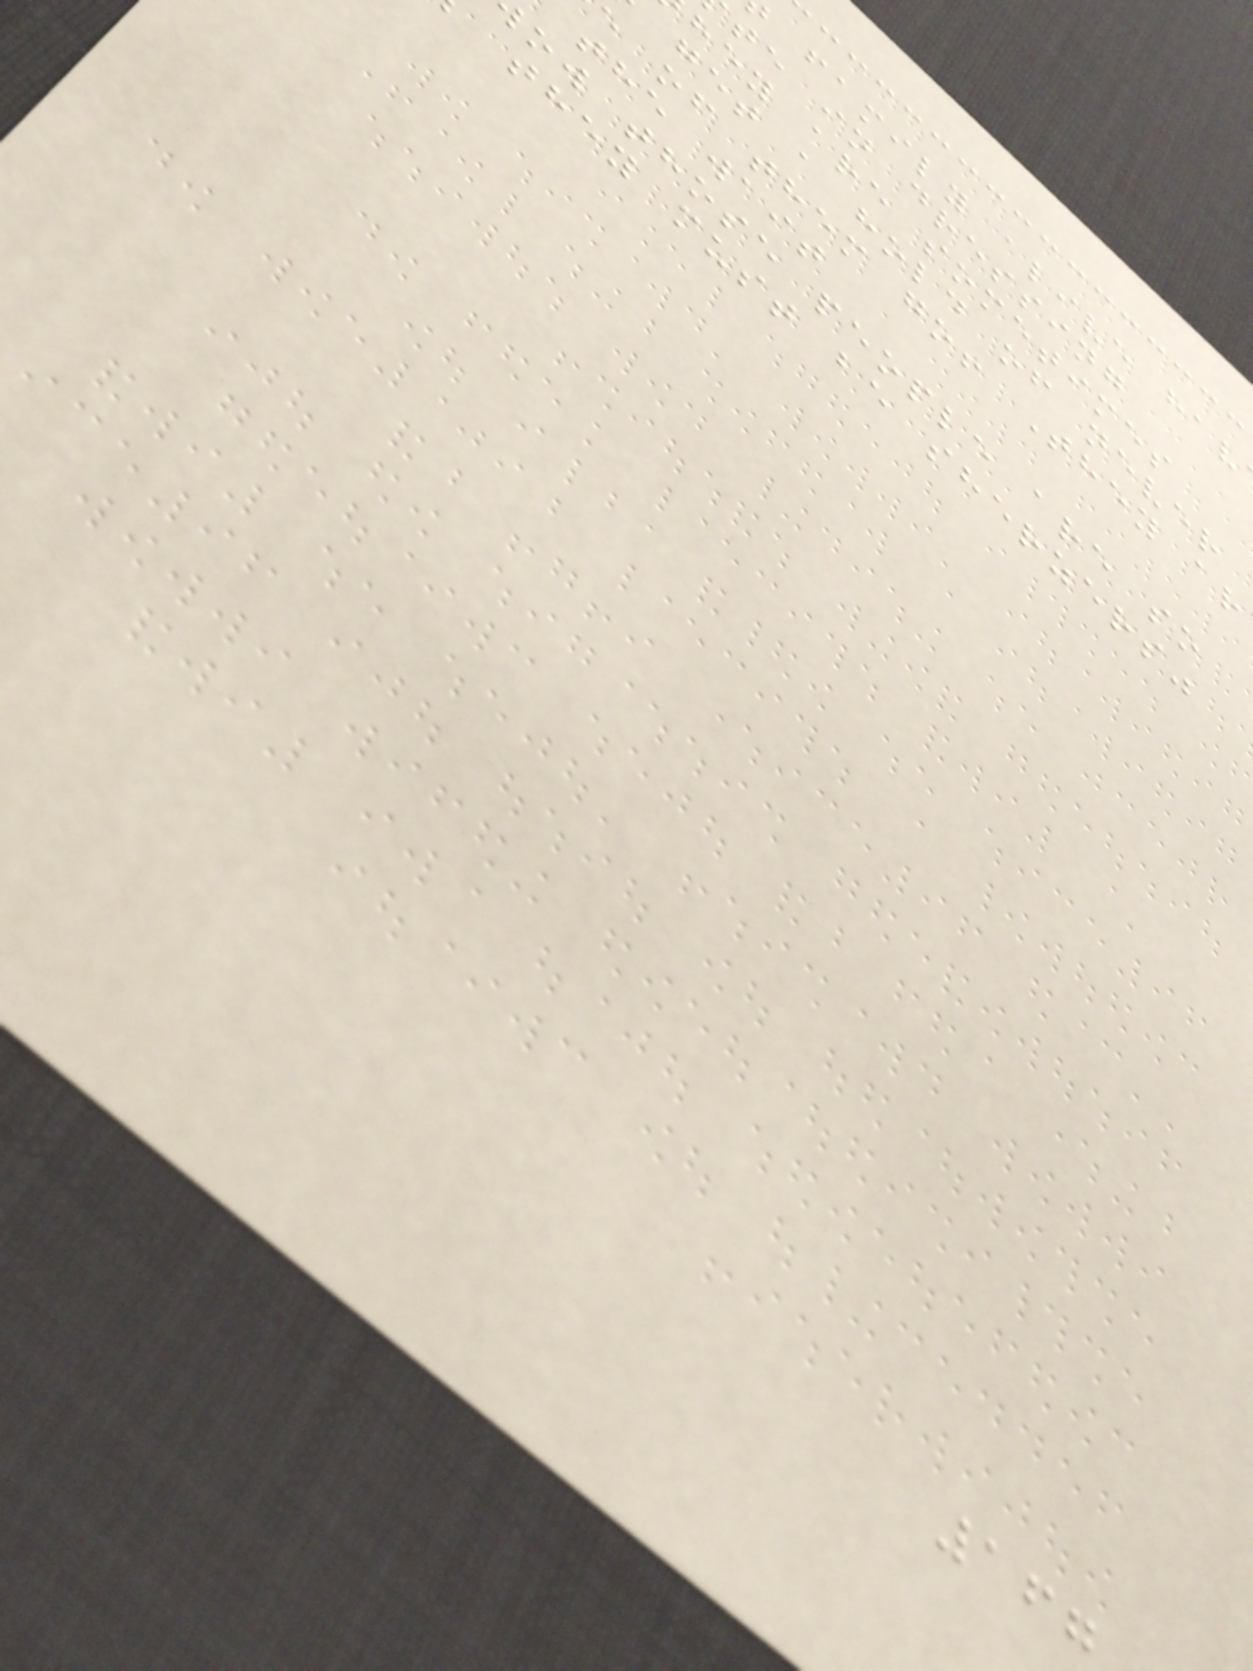family alive hav
te in dressing
hey are sometimes
get a hold of never
e of them go! They ar
the wait
ow those people are so
they must be sherzers"
167
